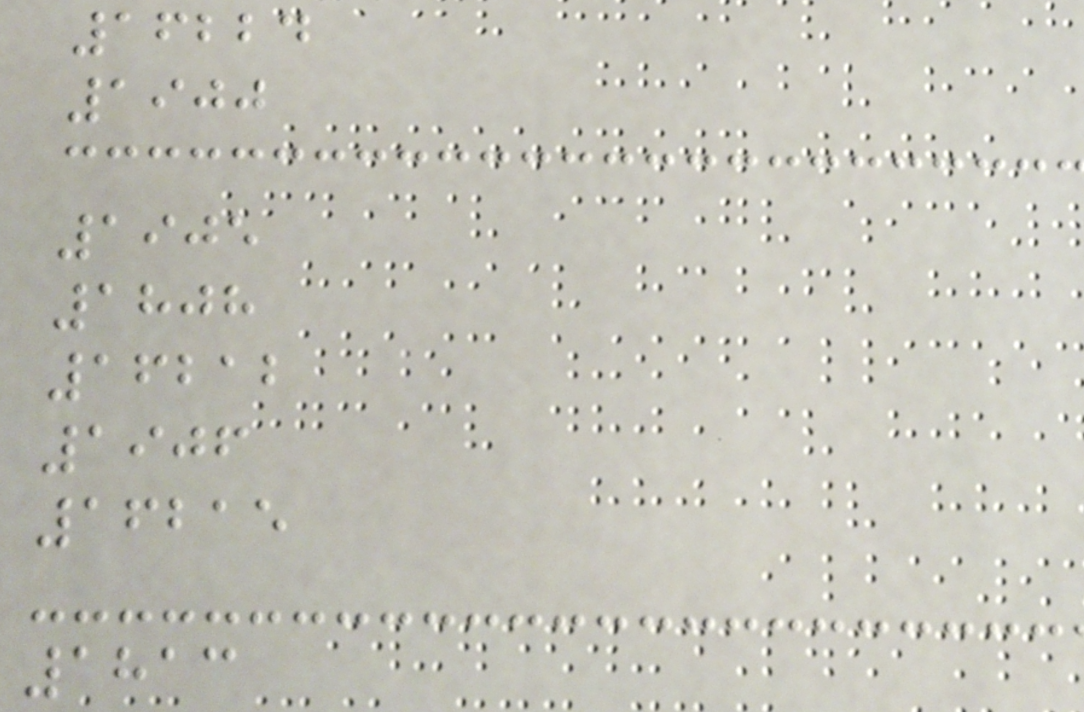16224
1900
1905
1808
16212
1906
16215
1813
